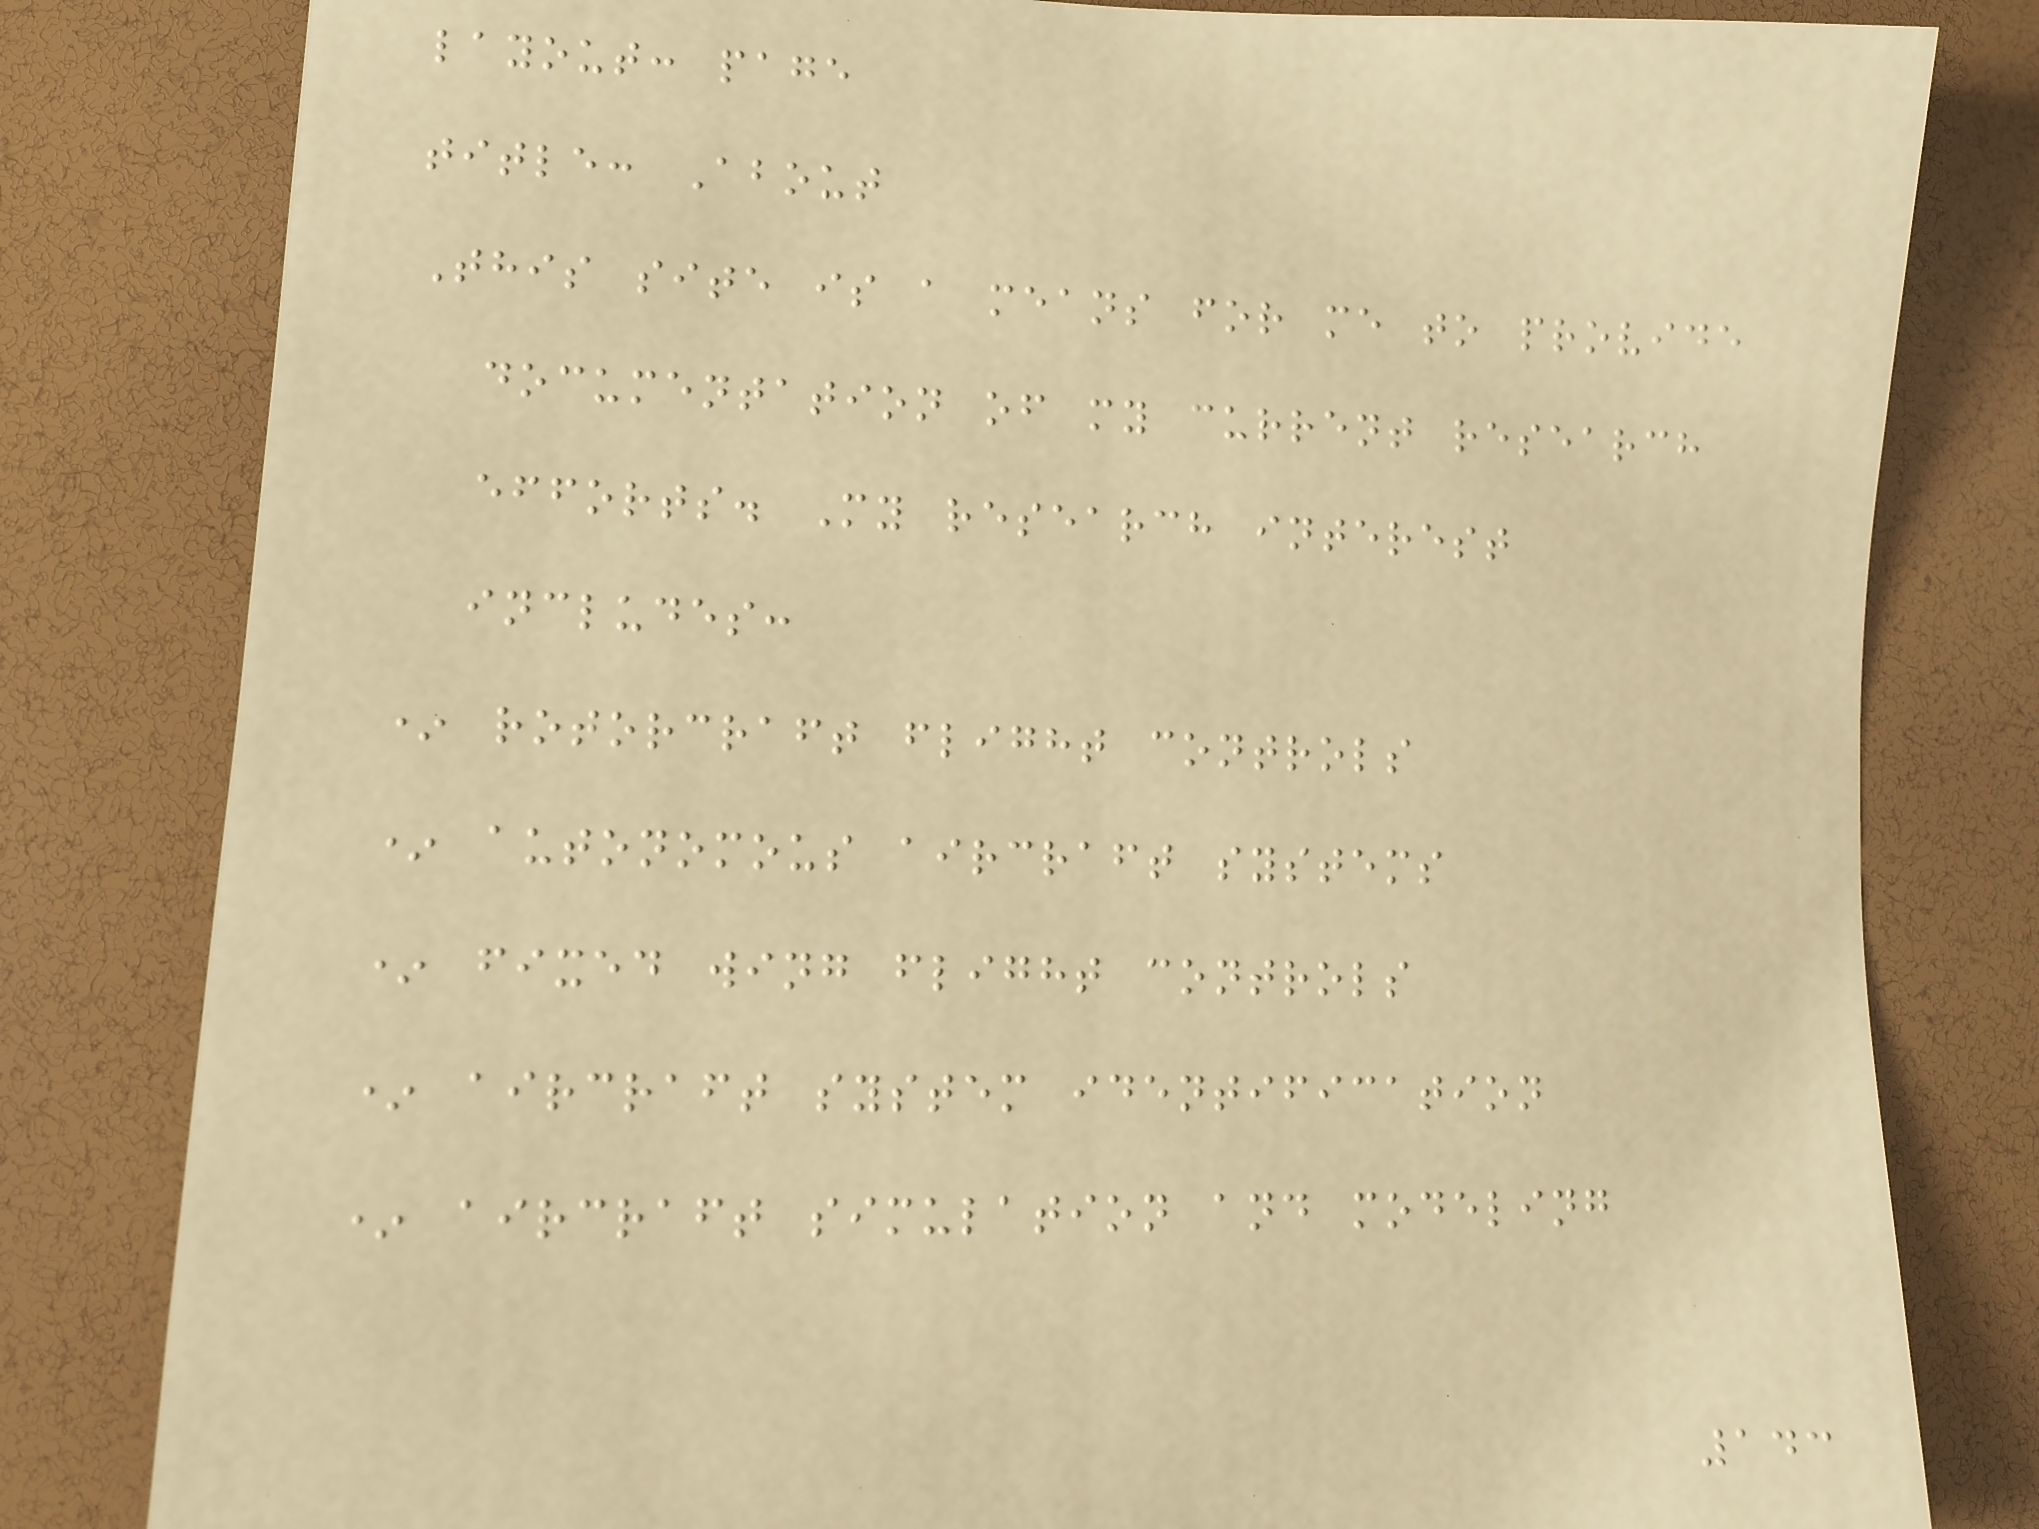layout: page
title: About
This site is a means for me to provide
documentation of my current research
efforts. My research interest
includes:
* rotorcraft flight controls
* autonomous aircraft systems
* fixed wing flight controls
* aircraft system identification
* aircraft simulation and modeling
143
